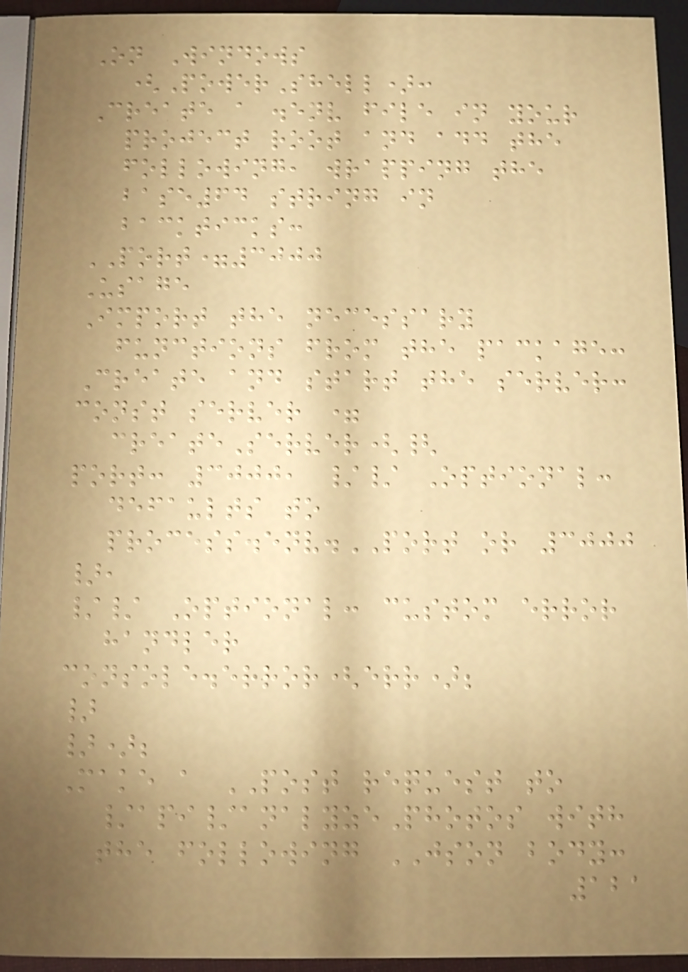On Windows
(PowerShell):
Create a .env file in your
project root and add the
following, wrapping the
base64 string in
backticks:
PORT=3000
Usage
Import the necessary
functions from the package:
Create and start the server:
const server =
createServer({
port: 3000, // Optional:
defaults to
process.env.PORT or 3000
},
// Optional: custom error
handler
console.error(err);
}
});
Make a POST request to
/api/analyzePhotos with
the following JSON body:
121
